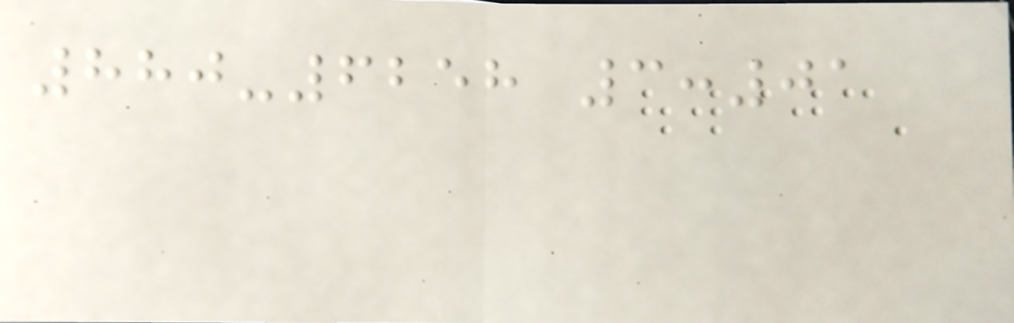880-6258 3:01
